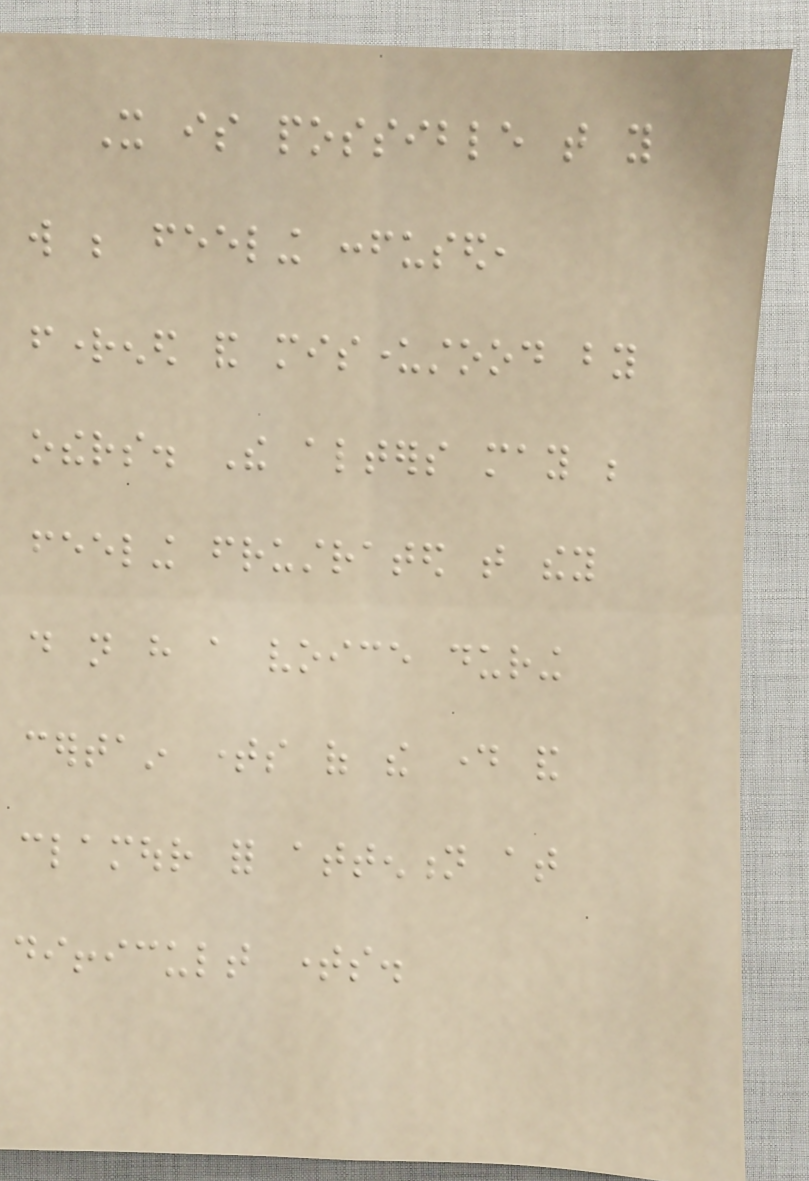It is possible that you
will be feeling confused,
frightened and misunderstood by
others. The alters may be
feeling frustrated that they
do not have a voice during
certain times of the day and
clamour for attention at
difficult times.
